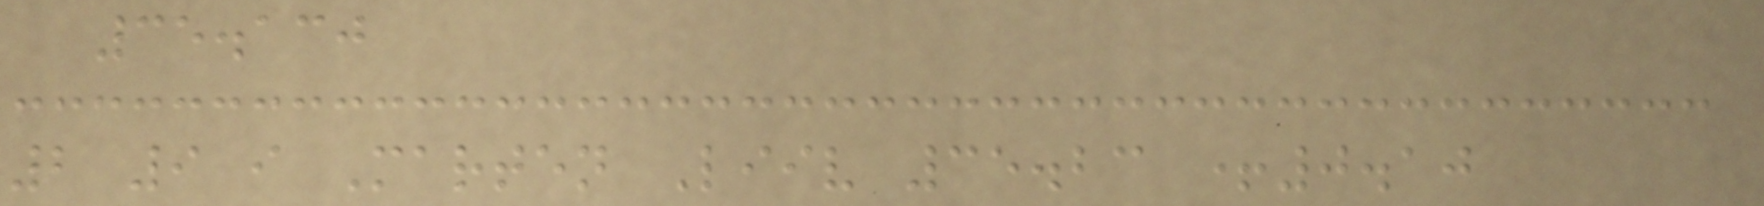35.130
2 9 i Marten Liiv 35.23 +0.10
